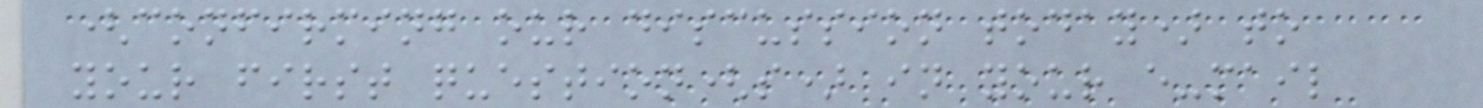(confirming our discussion today) to
your first question(s) in your e-mail
